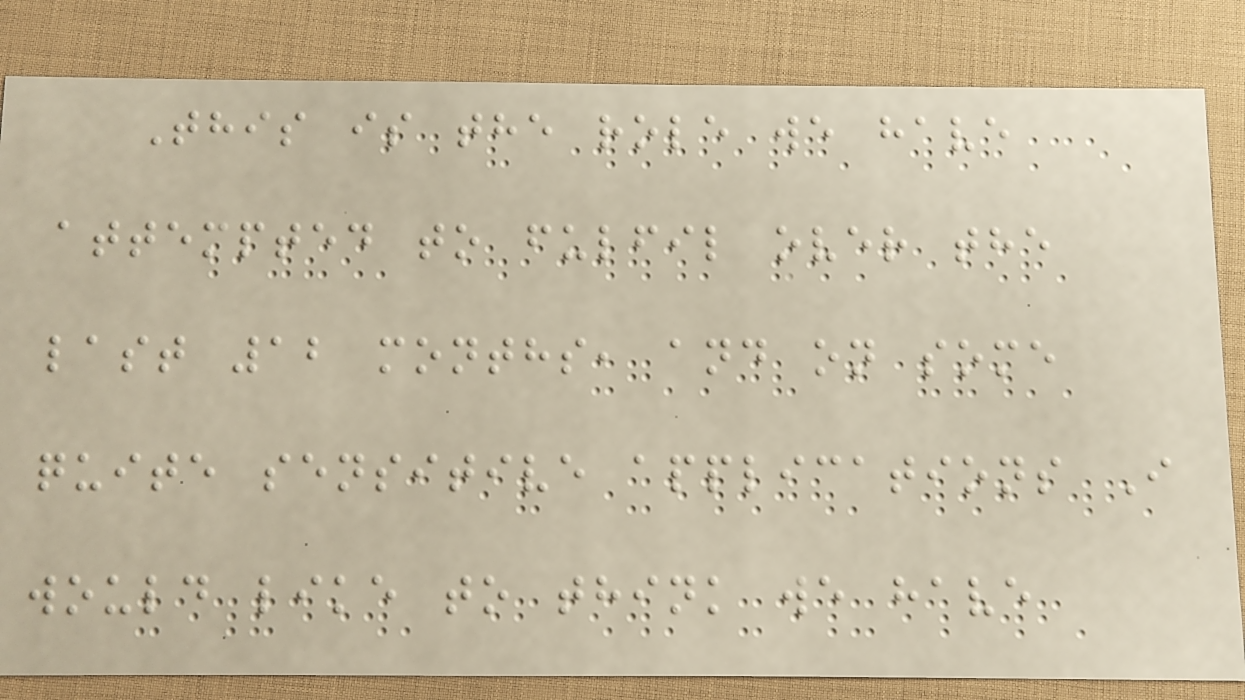This is the role we have
attempted to fulfil over the
last 12 months, and on some
quite sensitive applications I
would like to think we have
